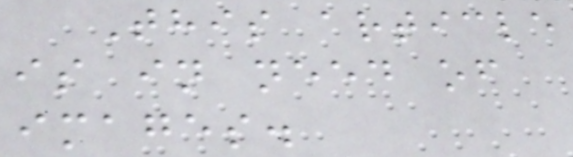This article
is in need of
images.
